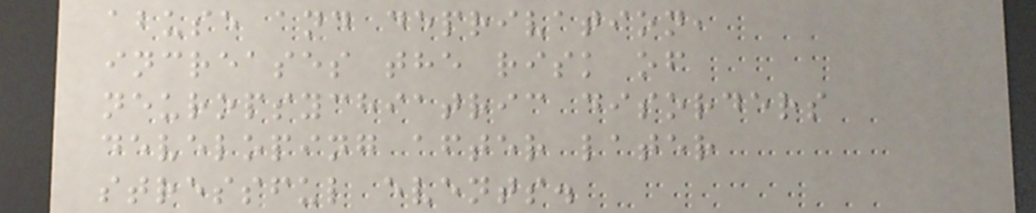abuse and deprivation,
increases the risk of
neuropsychiatric disorders
developing after later
stressful events.
